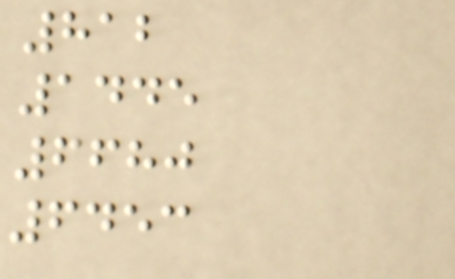812
1445
6680
6453
